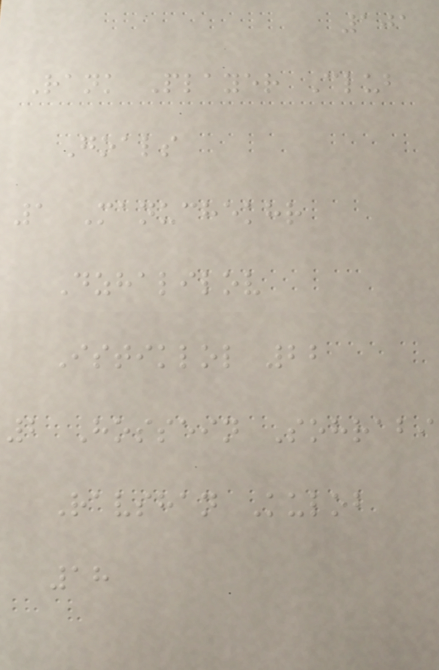101
Rank Player Club
Goals
1 Manuchekhr
Dzhalilov
Istiklol 22
2 Hossein Sohrabi
Ravshan Kulob
18
